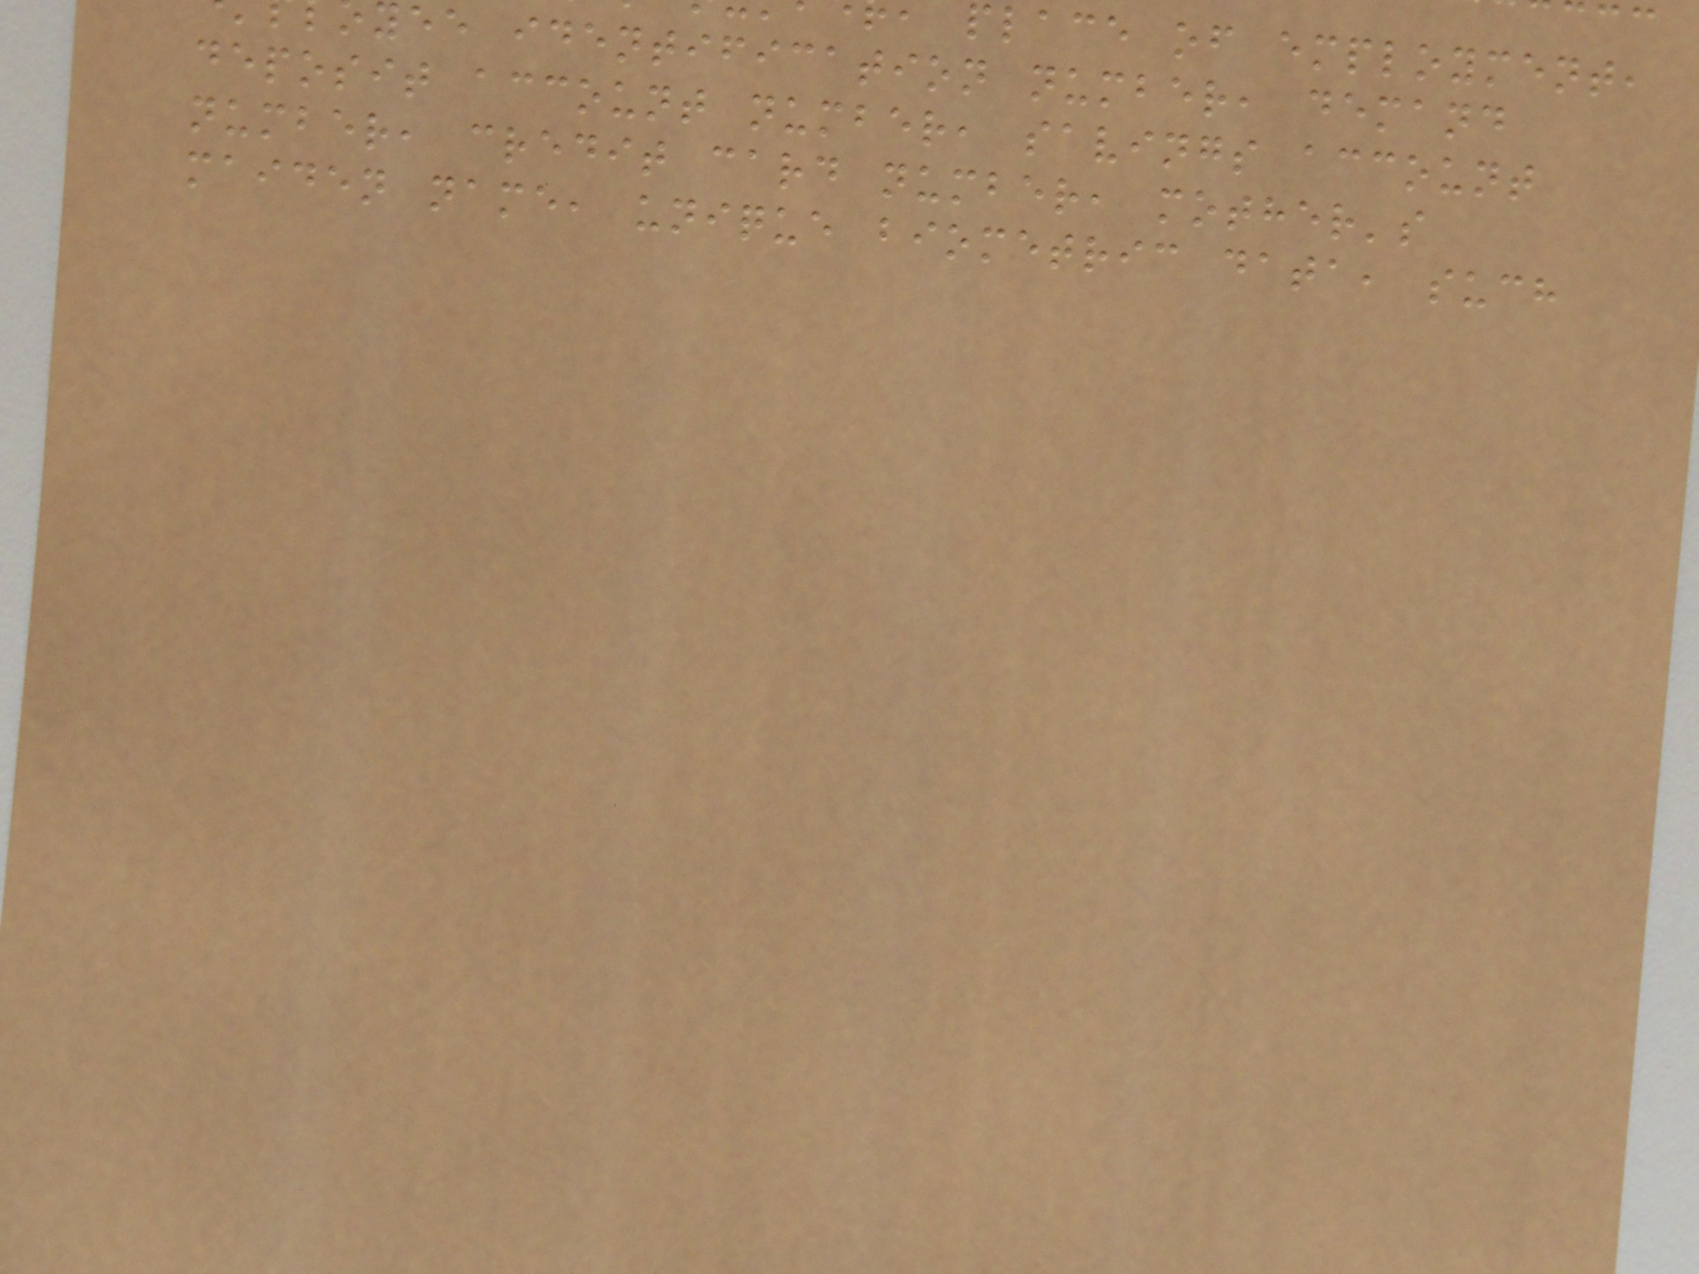place of employment,
yee identification number, demand
deposit account number, savings account
number, credit card number, mother's
maiden name, unique biometric data, such
